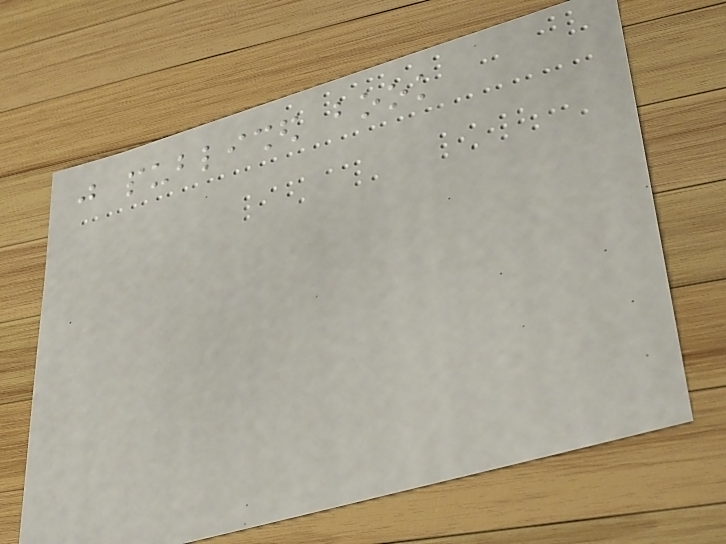just published book
